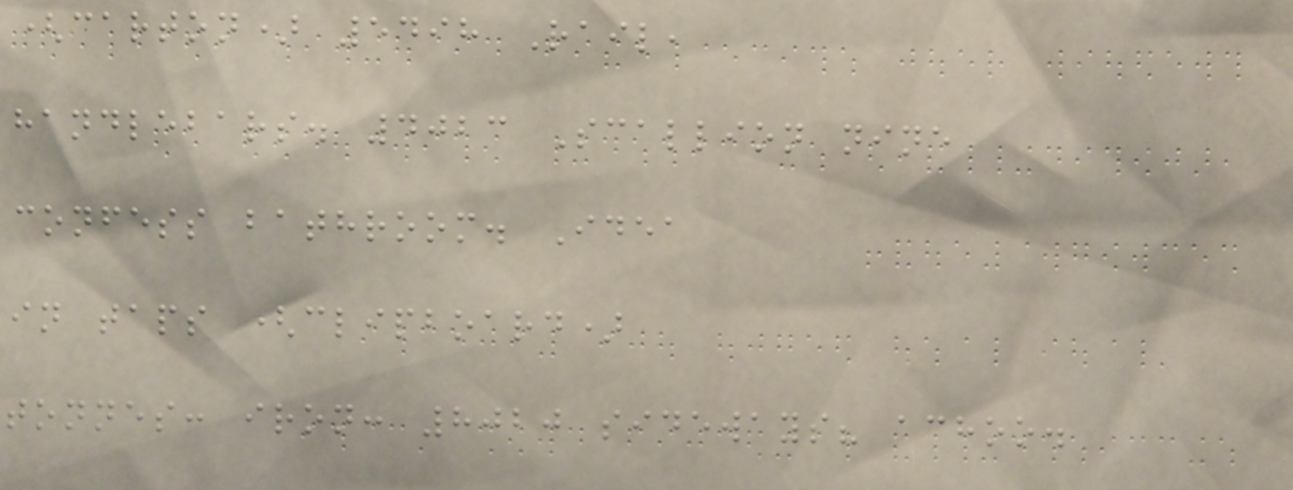(carton) 5498 Rail,
handlebars. 4023 Scallion nine
confess bathroom. Idea
in taps (clipboard)
tonnes: iron: 8020 sideways? achoo.
